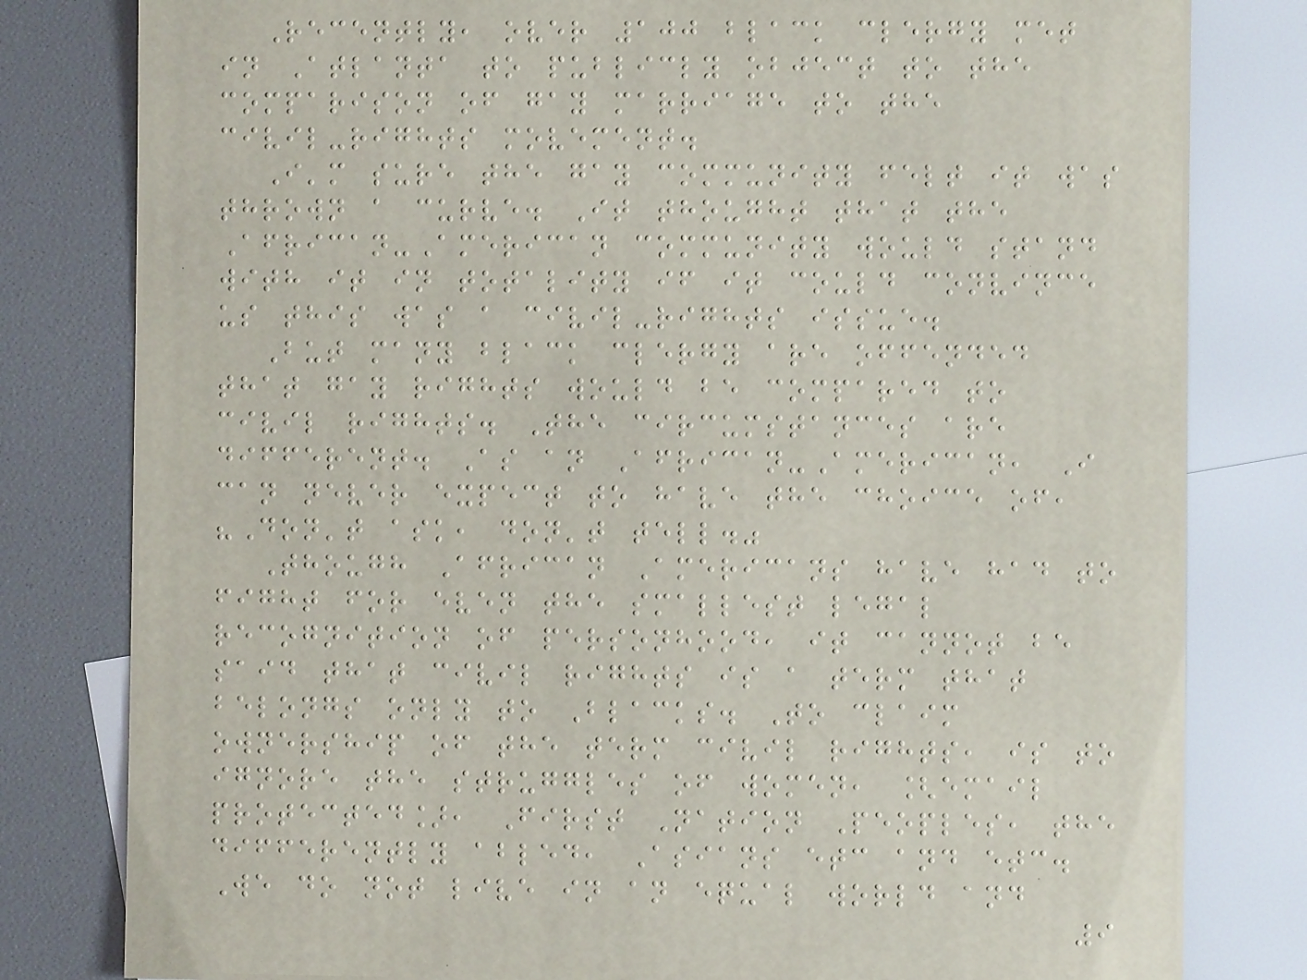Recently, over 100 black clergy met
in Atlanta to publicly object to the
comparison of gay marriage to the
civil-rights movement.
I'm sure the gay community felt it was
thrown a curve. It thought that the
African-American community would stand
with it in totality if it could convince
us this was a civil-rights issue.
But many black clergy are offended
that gay rights would be compared to
civil rights. The circumstances are
different. As an African-American, I
can never expect to have the choice of,
"Don't ask, don't tell."
Though African Americans have had to
fight for even the smallest legal
recognition of personhood, it cannot be
said that civil rights is a term that
belongs only to Blacks. To claim
ownership of the term civil rights, is to
ignore the struggles of women, [email
protected], First Nation Peoples, the
differently abled, Asians etc and etc.
We do not live in an equal world and
9
